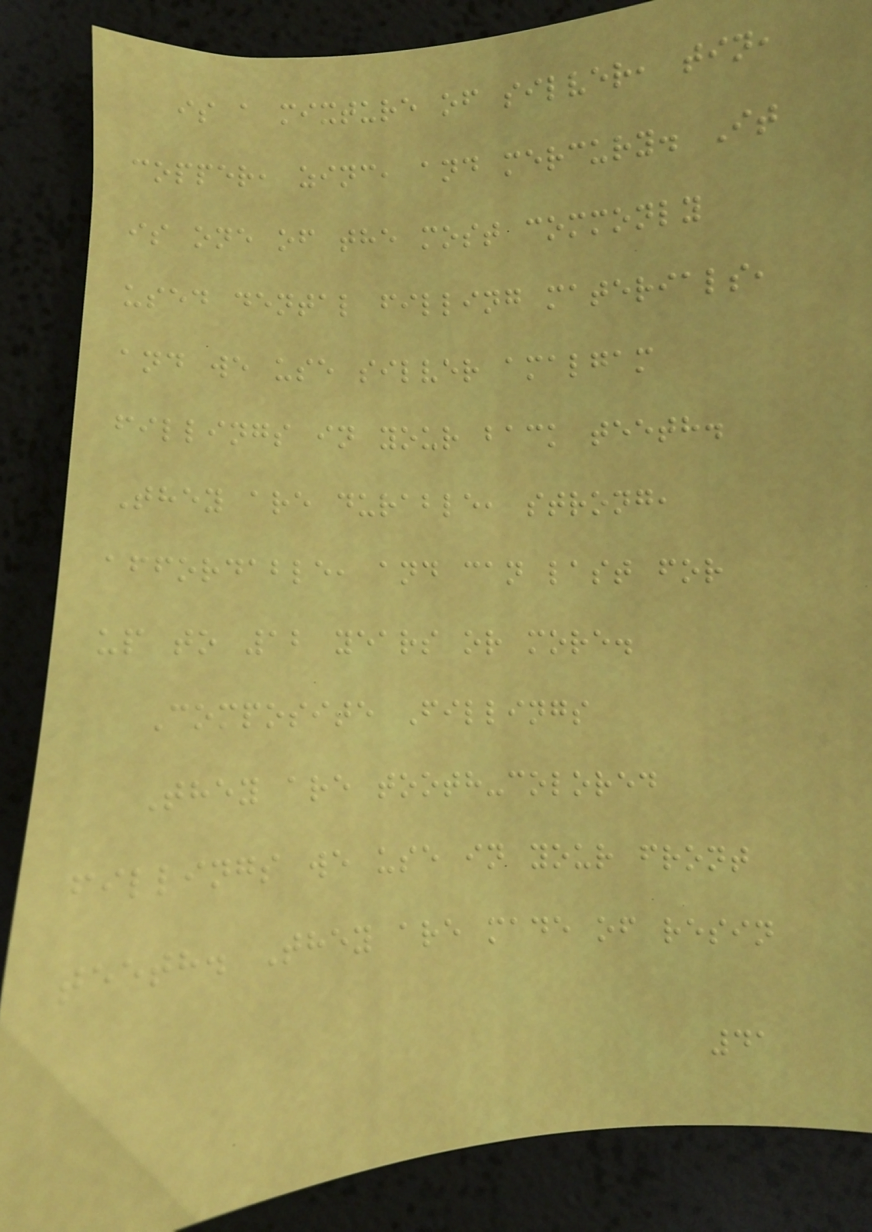is a mixture of silver, tin,
copper, zinc, and mercury. It
is one of the most commonly
used dental filling materials,
and we use silver amalgam
fillings in your back teeth.
They are durable, strong,
affordable, and can last for
up to 12 years or more.
Composite Fillings
They are tooth-colored
fillings we use in your front
teeth. They are made of resin
41
